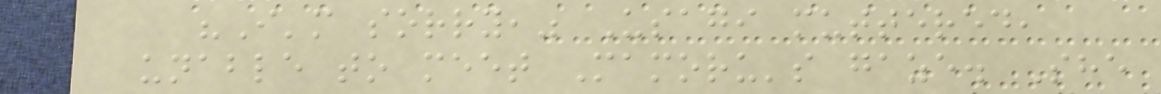"I'm sorry," Usagi muttered,
unable to meet Mamoru's gaze. She
